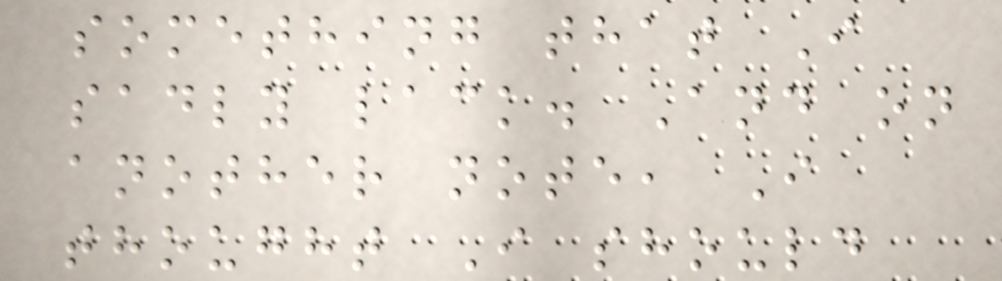something that I
sadly lack. And on
another note, I
thought I should
